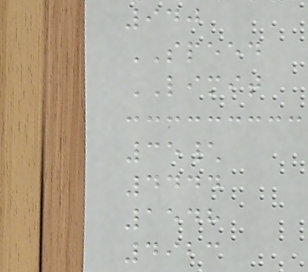940
SPEED
LIMIT
35\
4444
1548
4923
